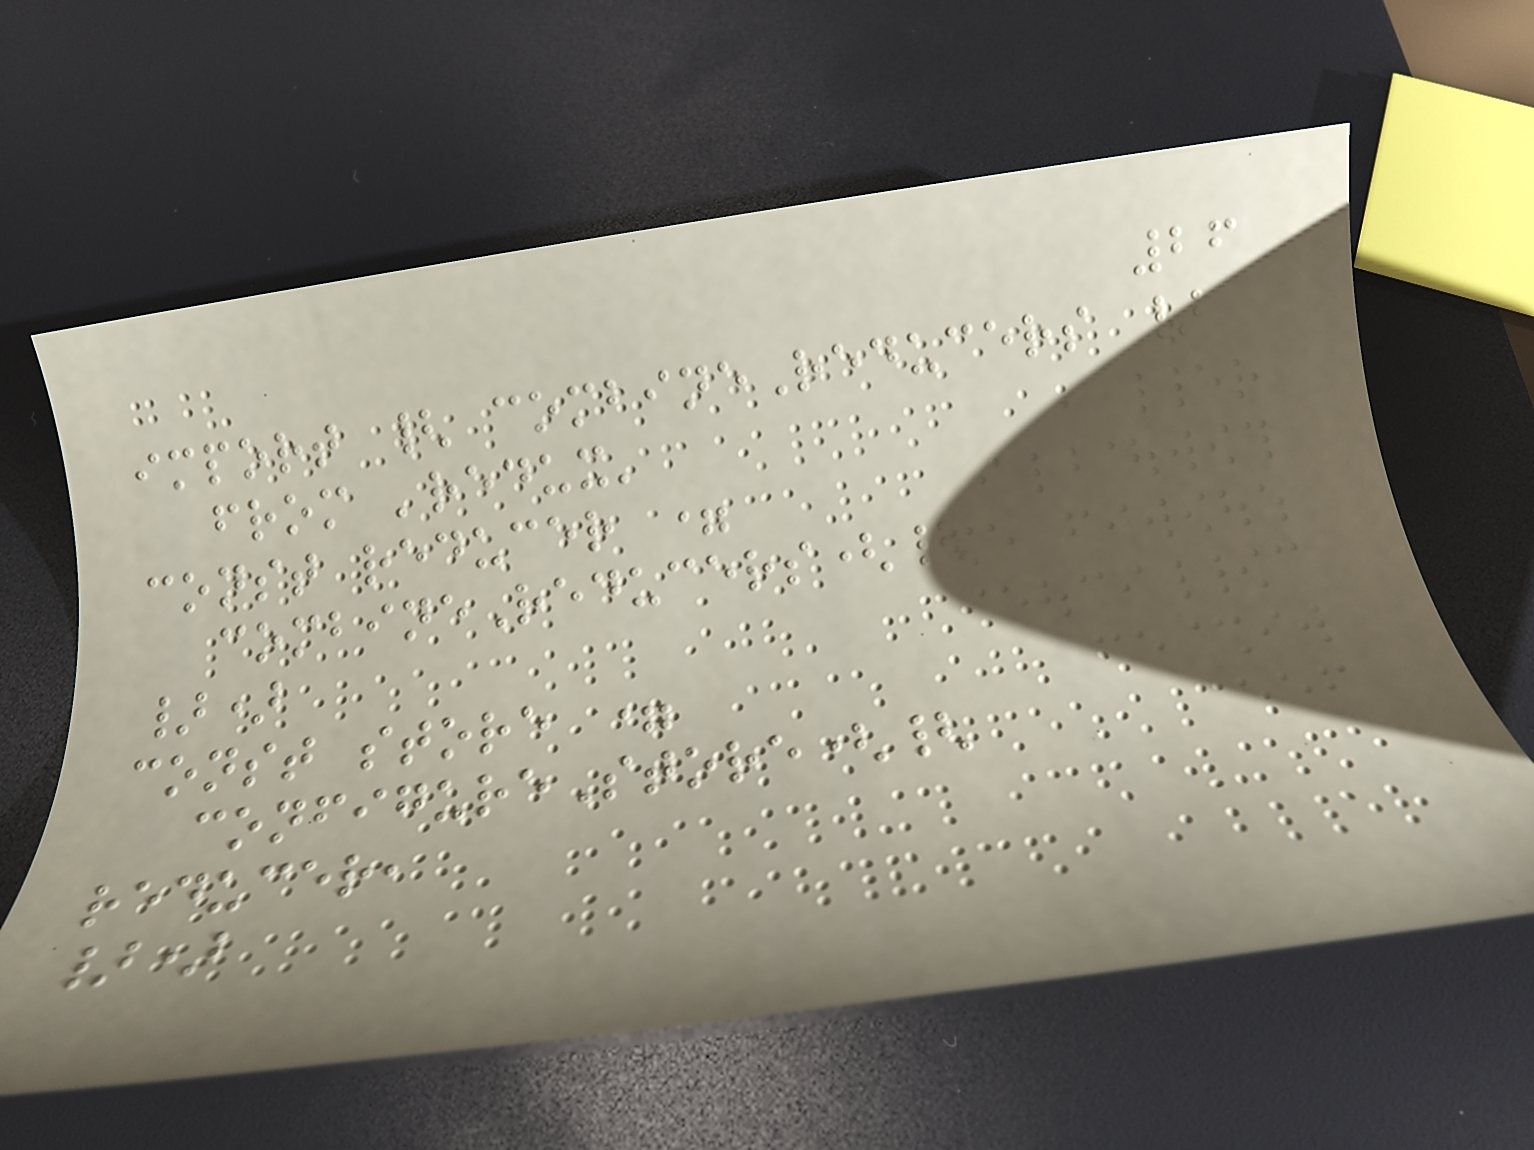26
import { combineReducers }
from 'redux'
const reducer =
combineReducers({
})
const store =
configureStore({
reducer,
})
